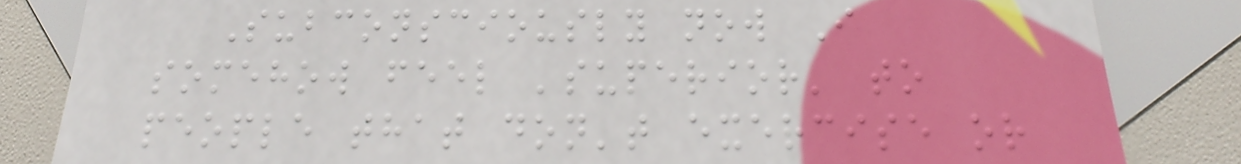Subconsciously now I
somehow feel 'superior' to
people that don't exercise or
